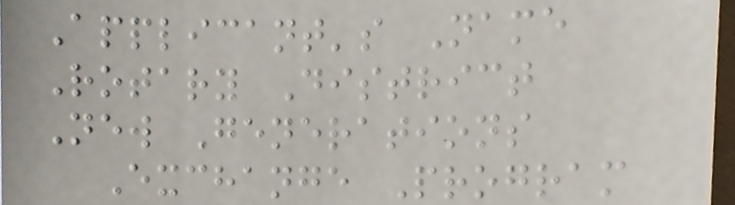Applicant's Name
Rotary District
New Generations
Exchange Program
